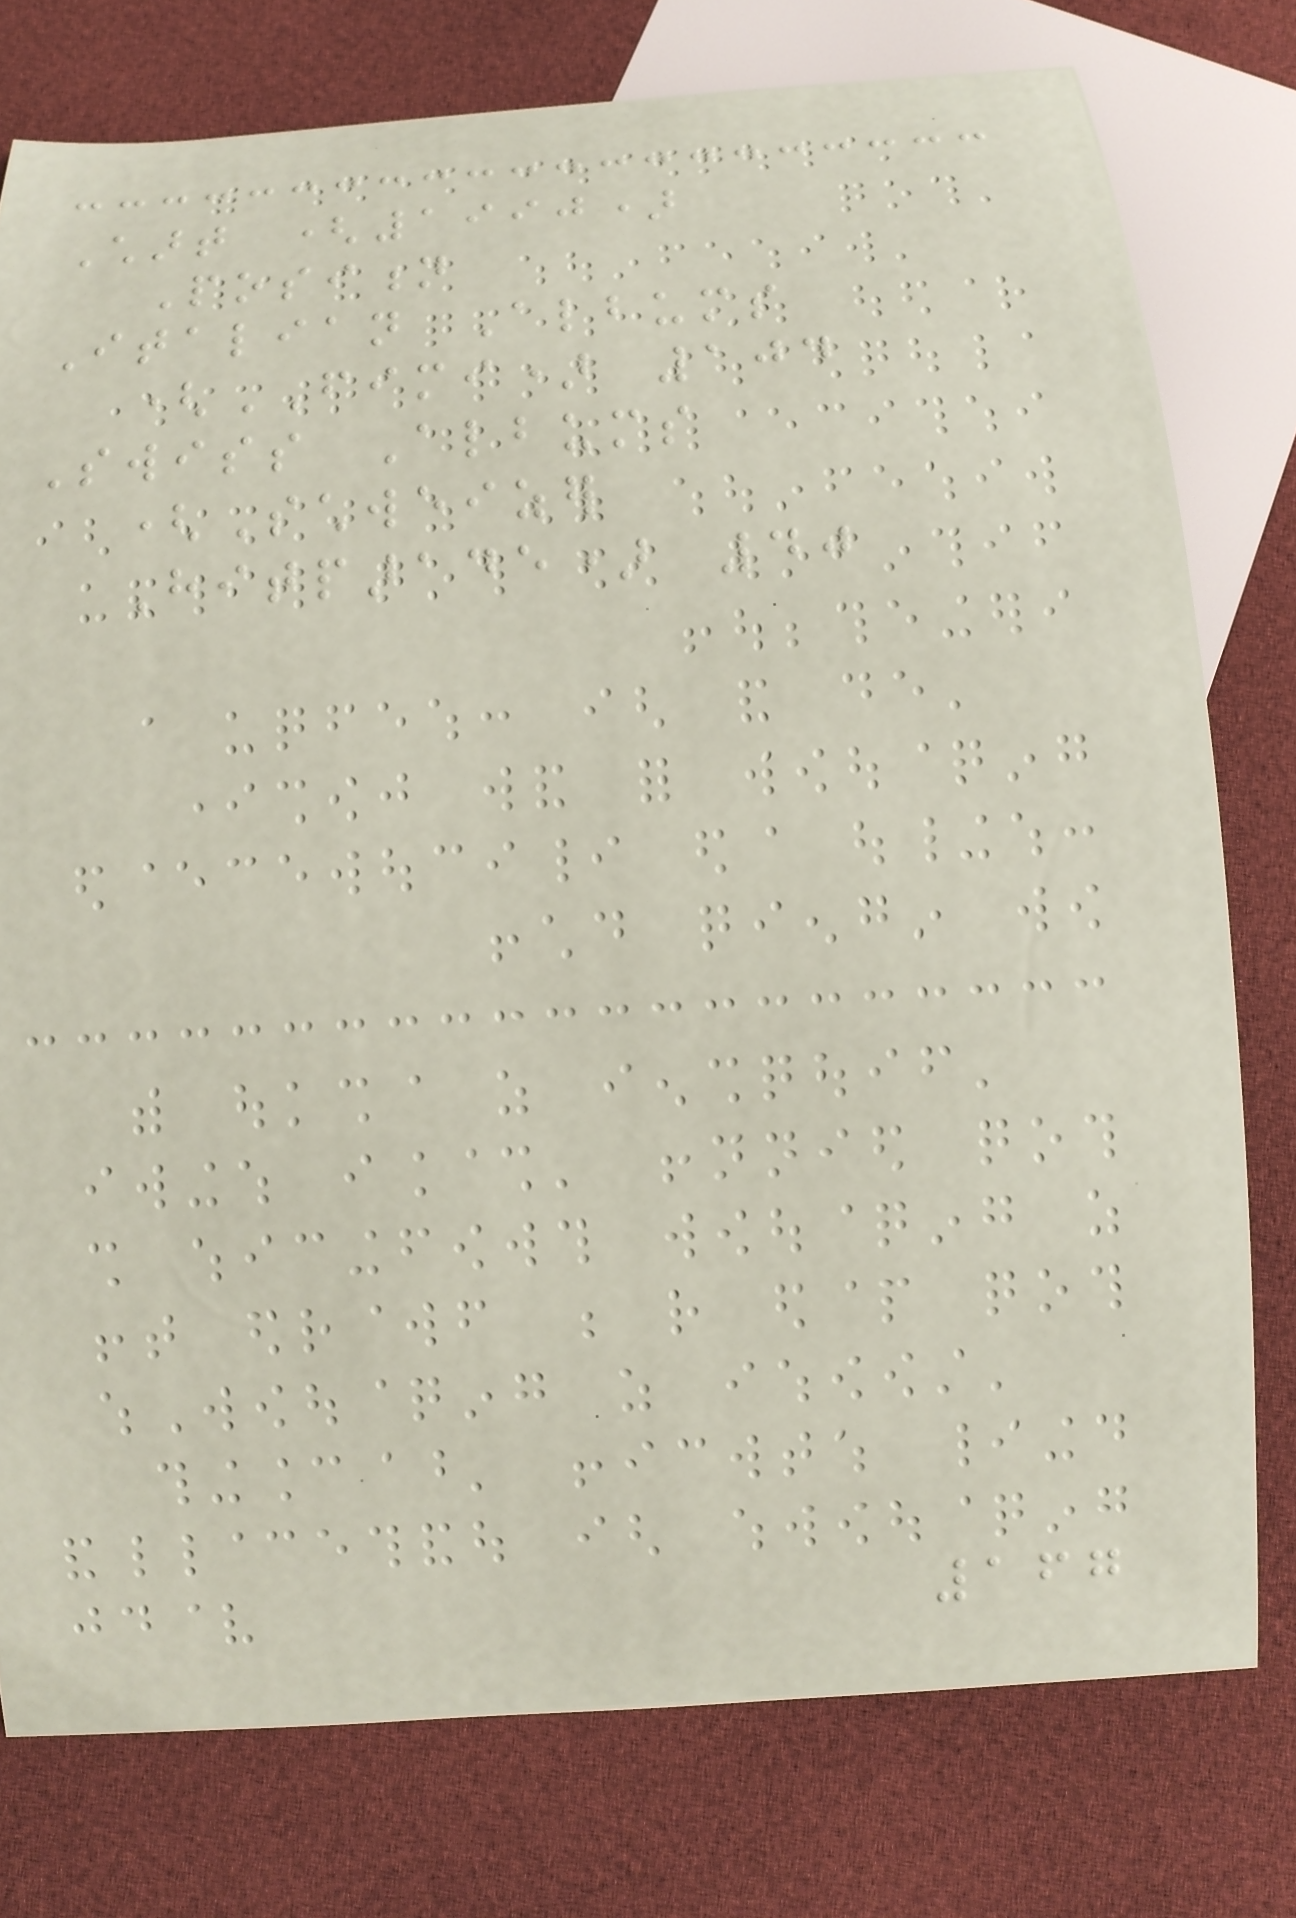Chart (1990)
Position
Italian Albums
(FIMI) 104
Swiss Albums
(Schweizer
Hitparade) 40
167
